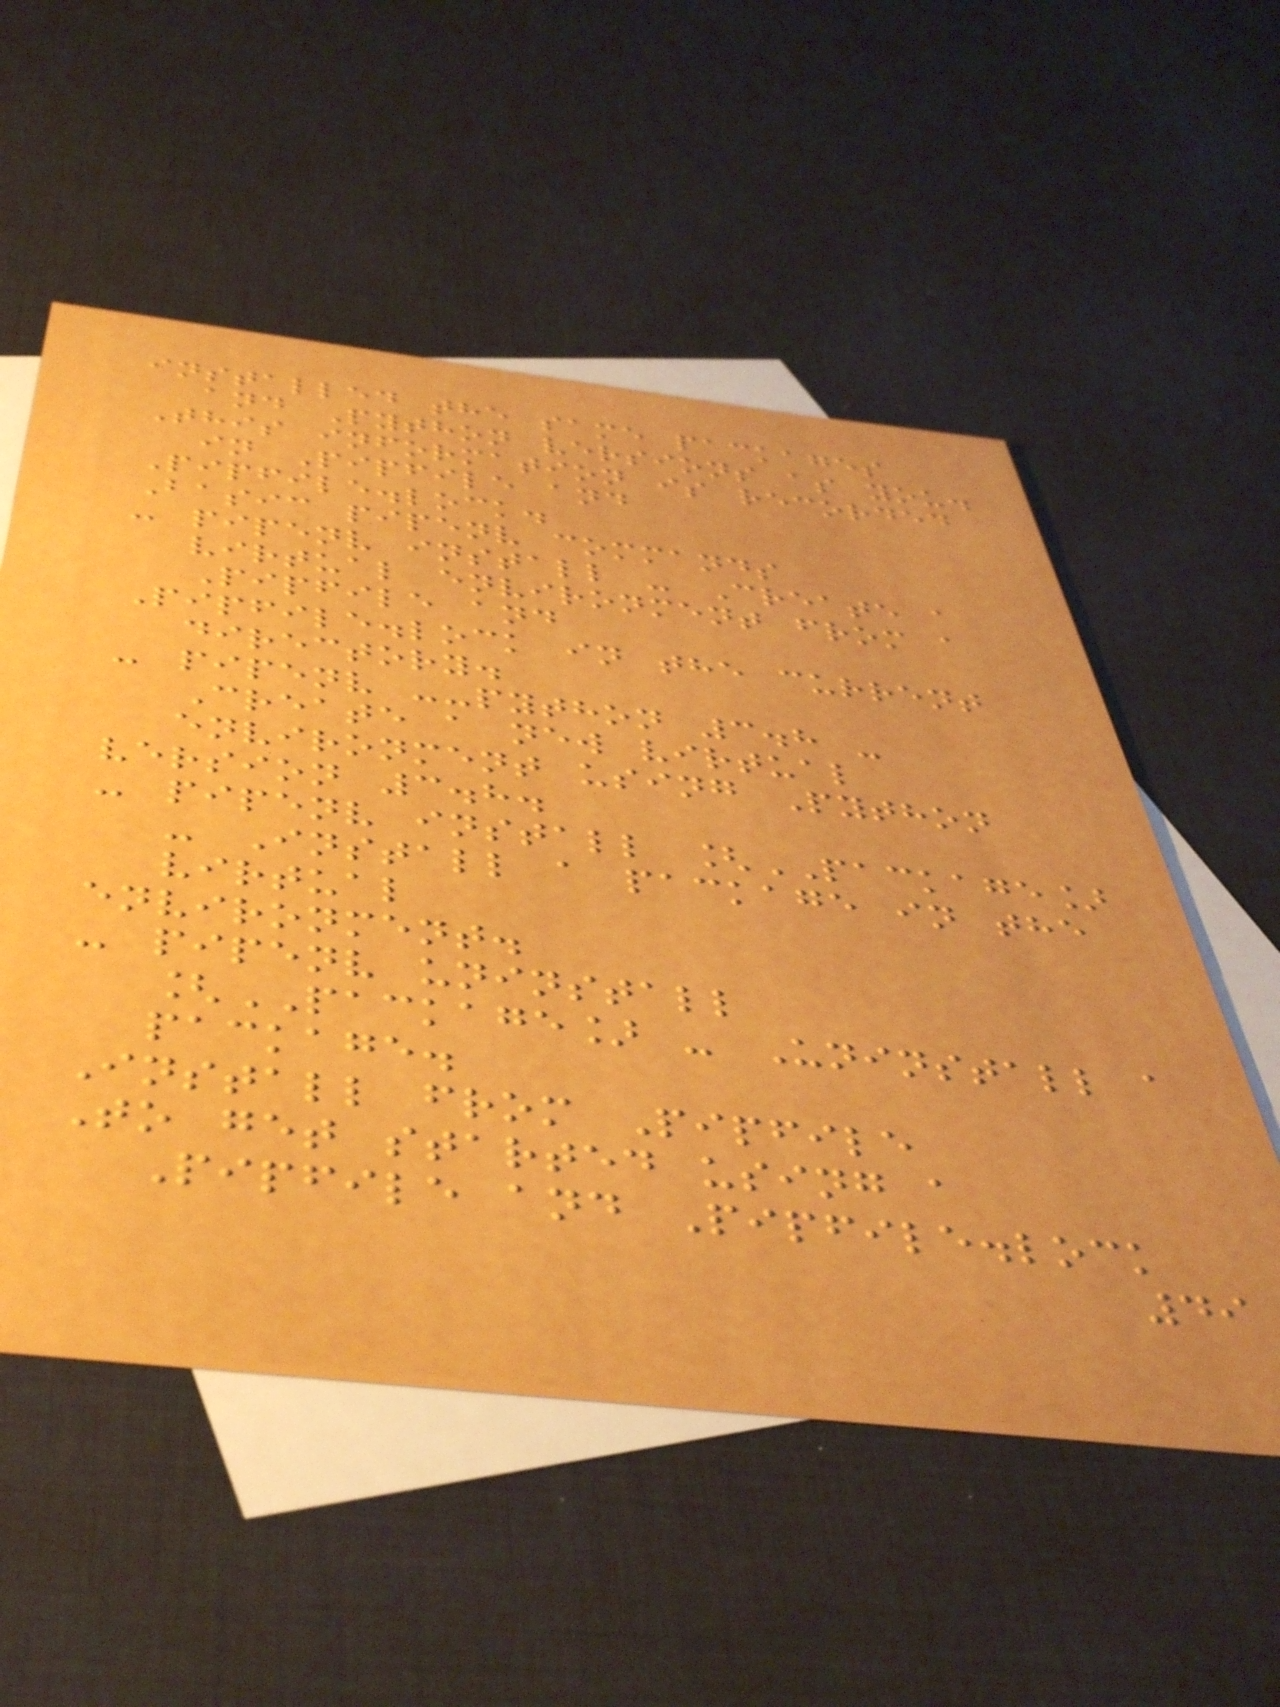installed the same packages
and Python versions as you.
This information is recorded
in Pipfile and
Pipfile.lock.
Basic pipenv commands
- pipenv install - Create a
virtual environment from a
Pipfile and
Pipfile.lock in the current
directory.
- pipenv --python 3.8 -
Create a new virtual
environment using Python
version 3.8.
- pipenv install [PACKAGE]
- Install a package in the
virtual
environment.
- pipenv uninstall
[PACKAGE] - Uninstall a
package.
Install from Pipfile
To get started using a
Pipfile and Pipfile.lock
49
